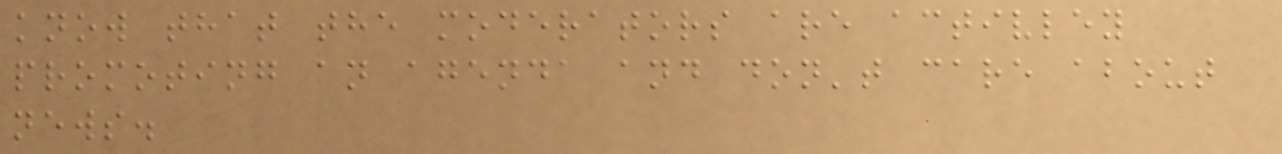know that the moderators are activley
promoting an agenda and don't care about
news.
